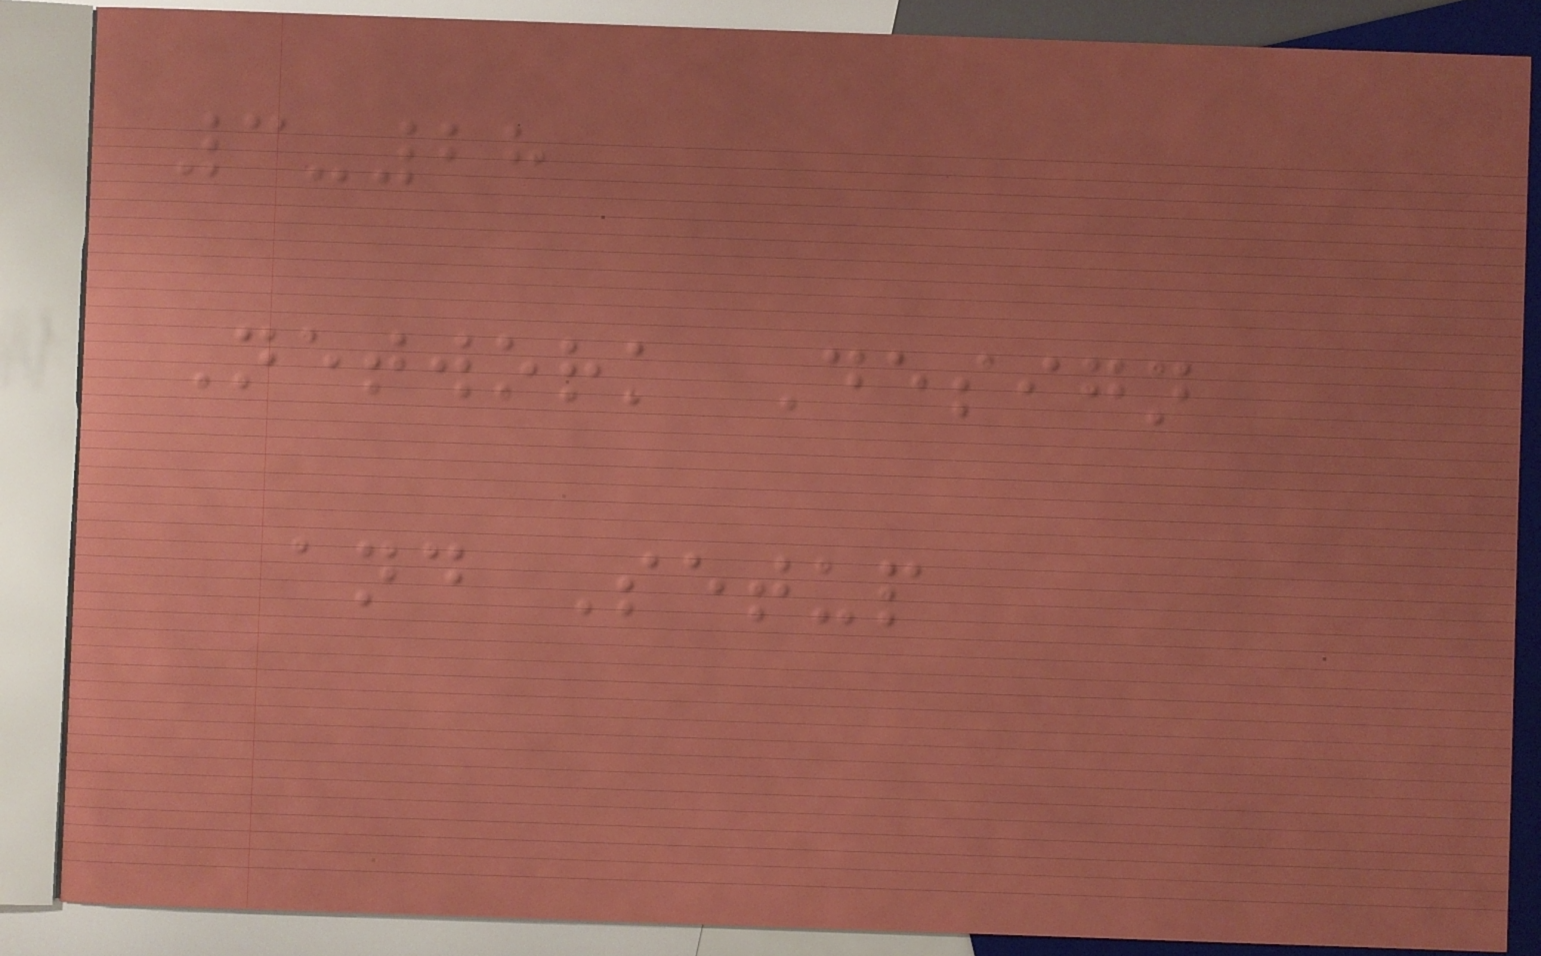3-28
Network Design
and Setup
